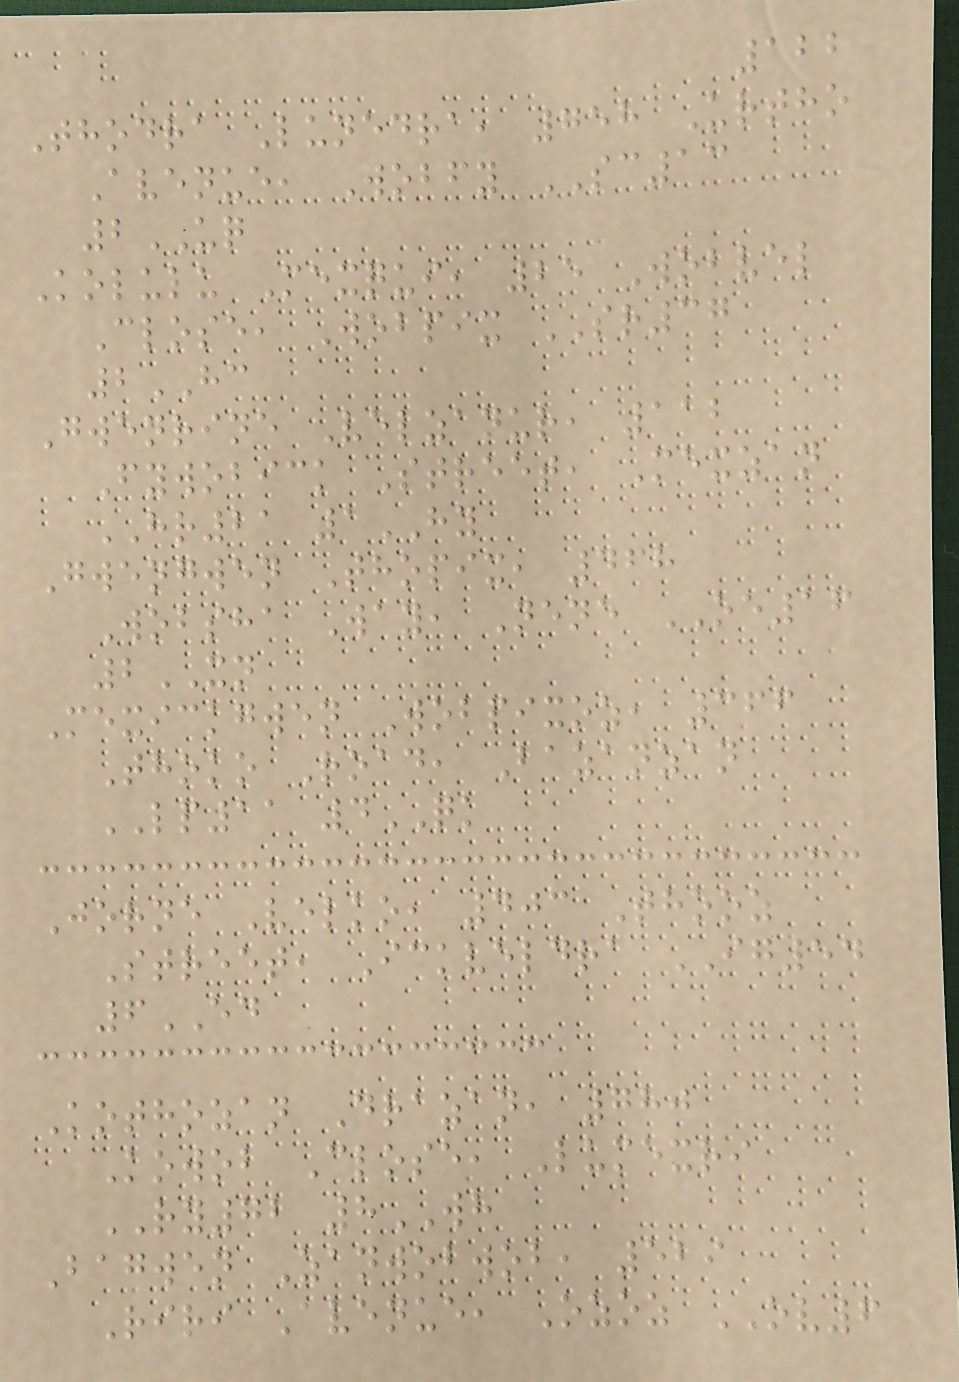122
Thodra Lunedra, 758 Urtho
Avenue, Wobfy SC13
2UQ
Kolulu Mexqui, 25 Wobvel
Close, Wobpix SR37
2HC
Gwenrine Velzanur, 112
Fywobick Street, Mexzan
HR21 1HY
Gwengwen Thopix, 468
Wobsha Way, Nene OE16
2XN
Mexickgwen Wobpixoz, 366
Thoko Road, Bazanzan
LP11 4QK
Jorne Velko, 403 Thooz
Street, Ickveldra IG54
6ED
Kothozan Drazan, 780
Kowob Close, Lumexri
RY72 8WH
Bagwen Zanwobwob, 529
Riri Avenue, Ozoz OV6
